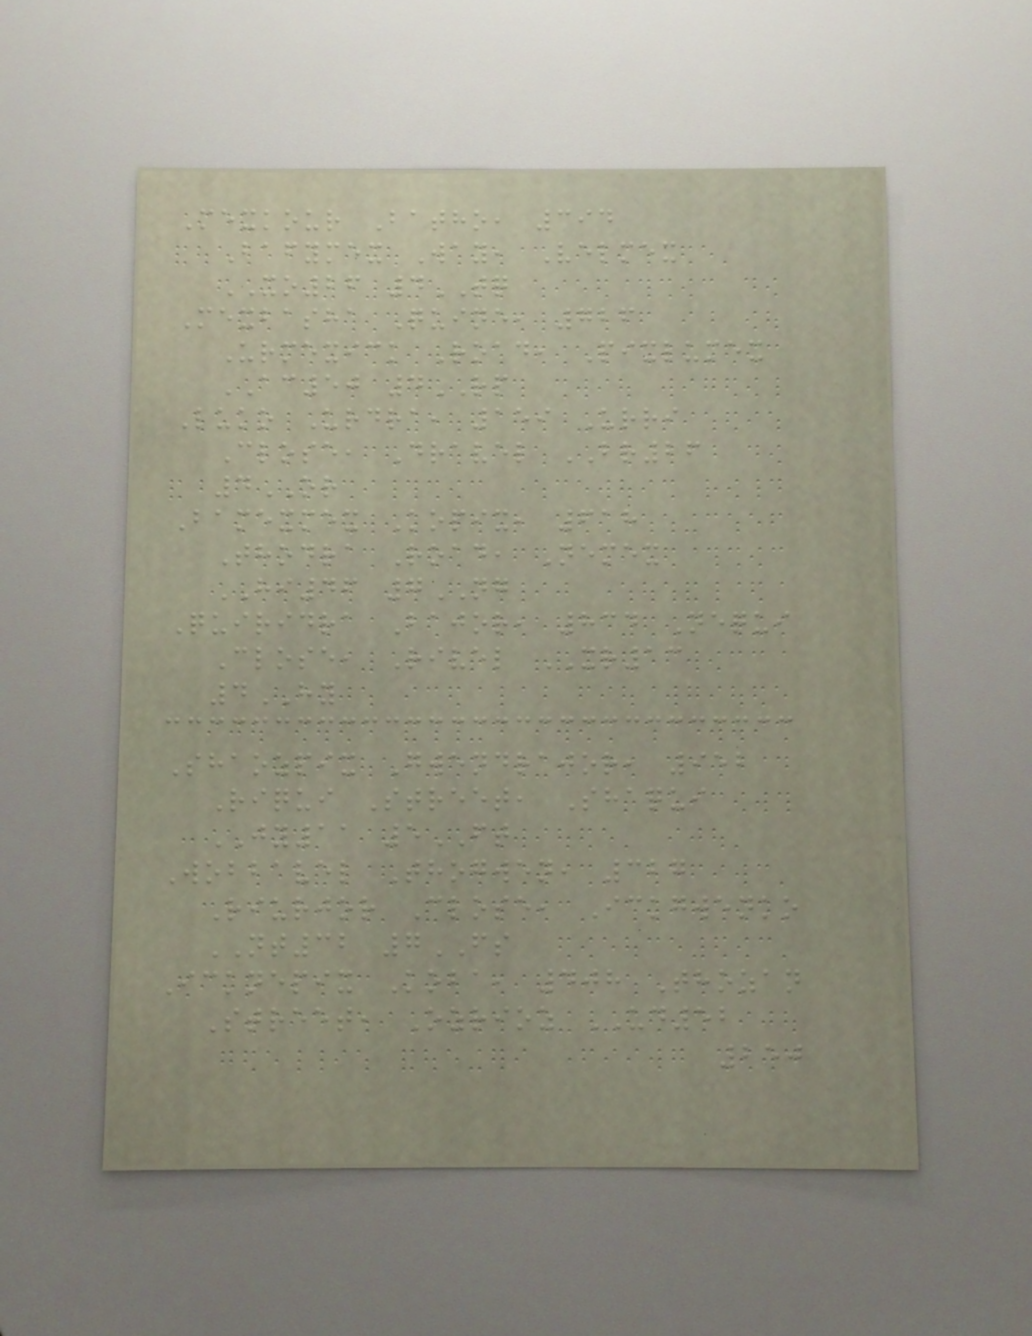Mexkour Batho, 394
Bafymex Way, Velmex
XO26 4TQ
Mexbasha Quine, 726
Urmexick Road, Pixlumex
AC50 4RP
Luko Urdra, 159 Urri
Close, Dravel BR26
4OR
Bamexmex Kopix, 618
Thodra Road, Nemex
HI46 7NG
Quiridra Bajor, 834 Nequi
Close, Rivel XR13
4HY
Shaozpix Gwendrajor, 952
Riqui Street, Shaqui
JY11 5FT
Wobbavel Thogwen, 327
Riurjor Close, Ickgwenko
NT32 7FS
Icknepix Koba, 408 Thozan
Street, Ozrioz UD52
250
